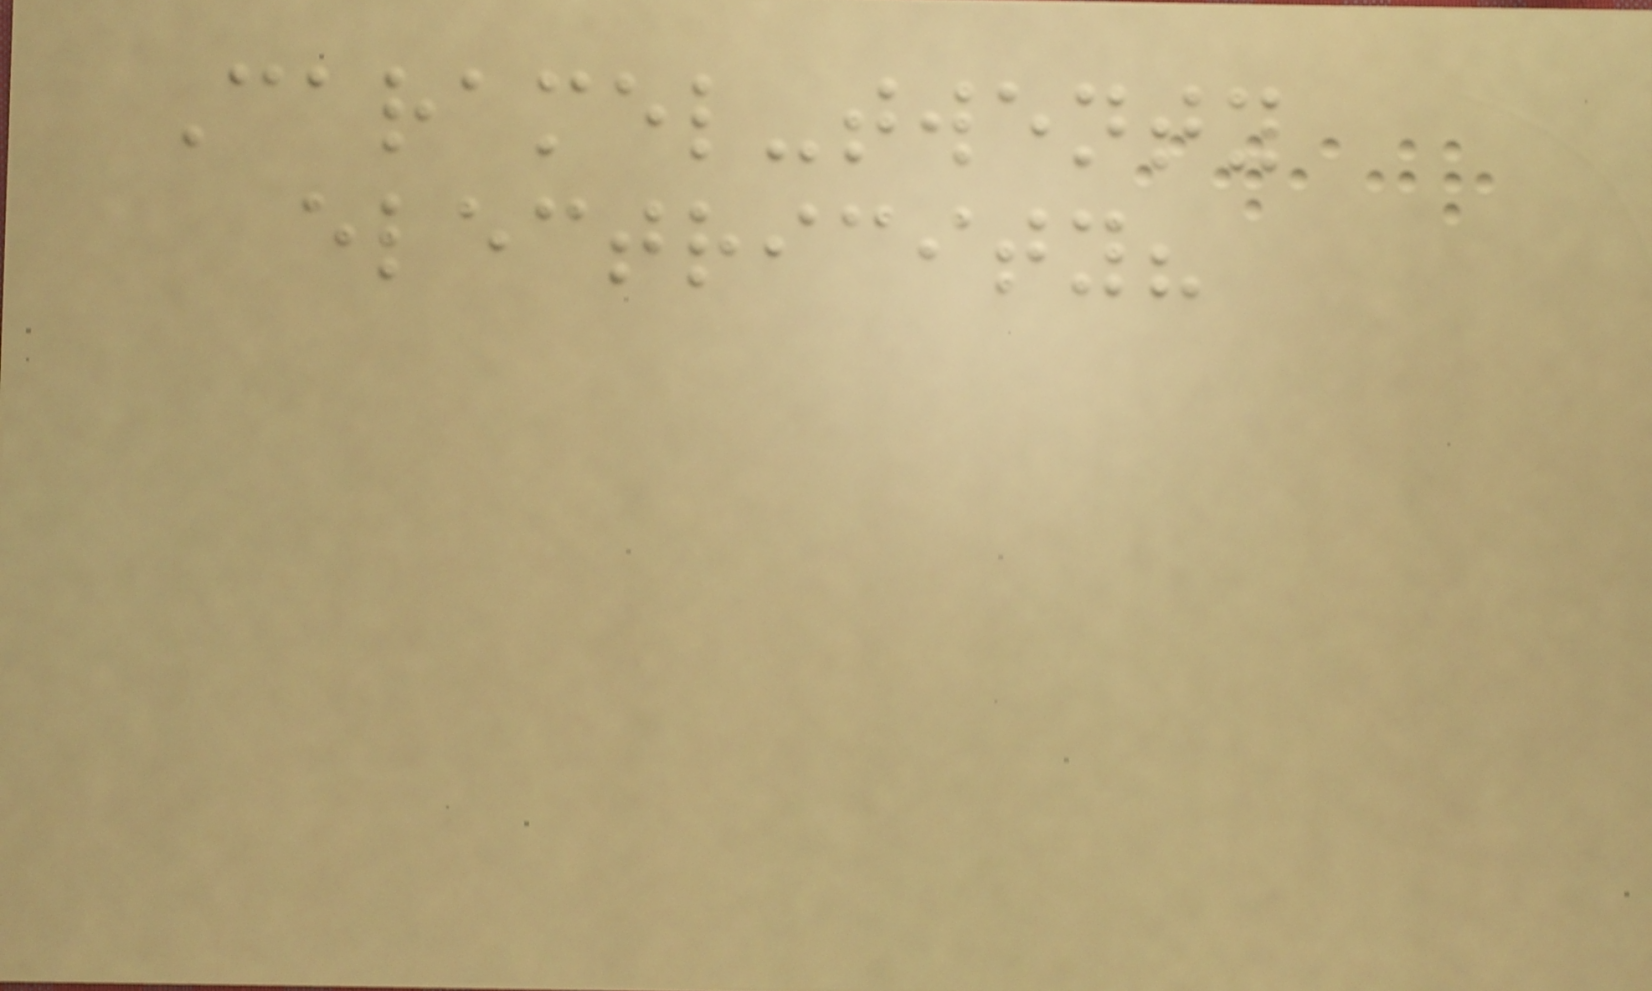Caramel-twenty
electricity?
